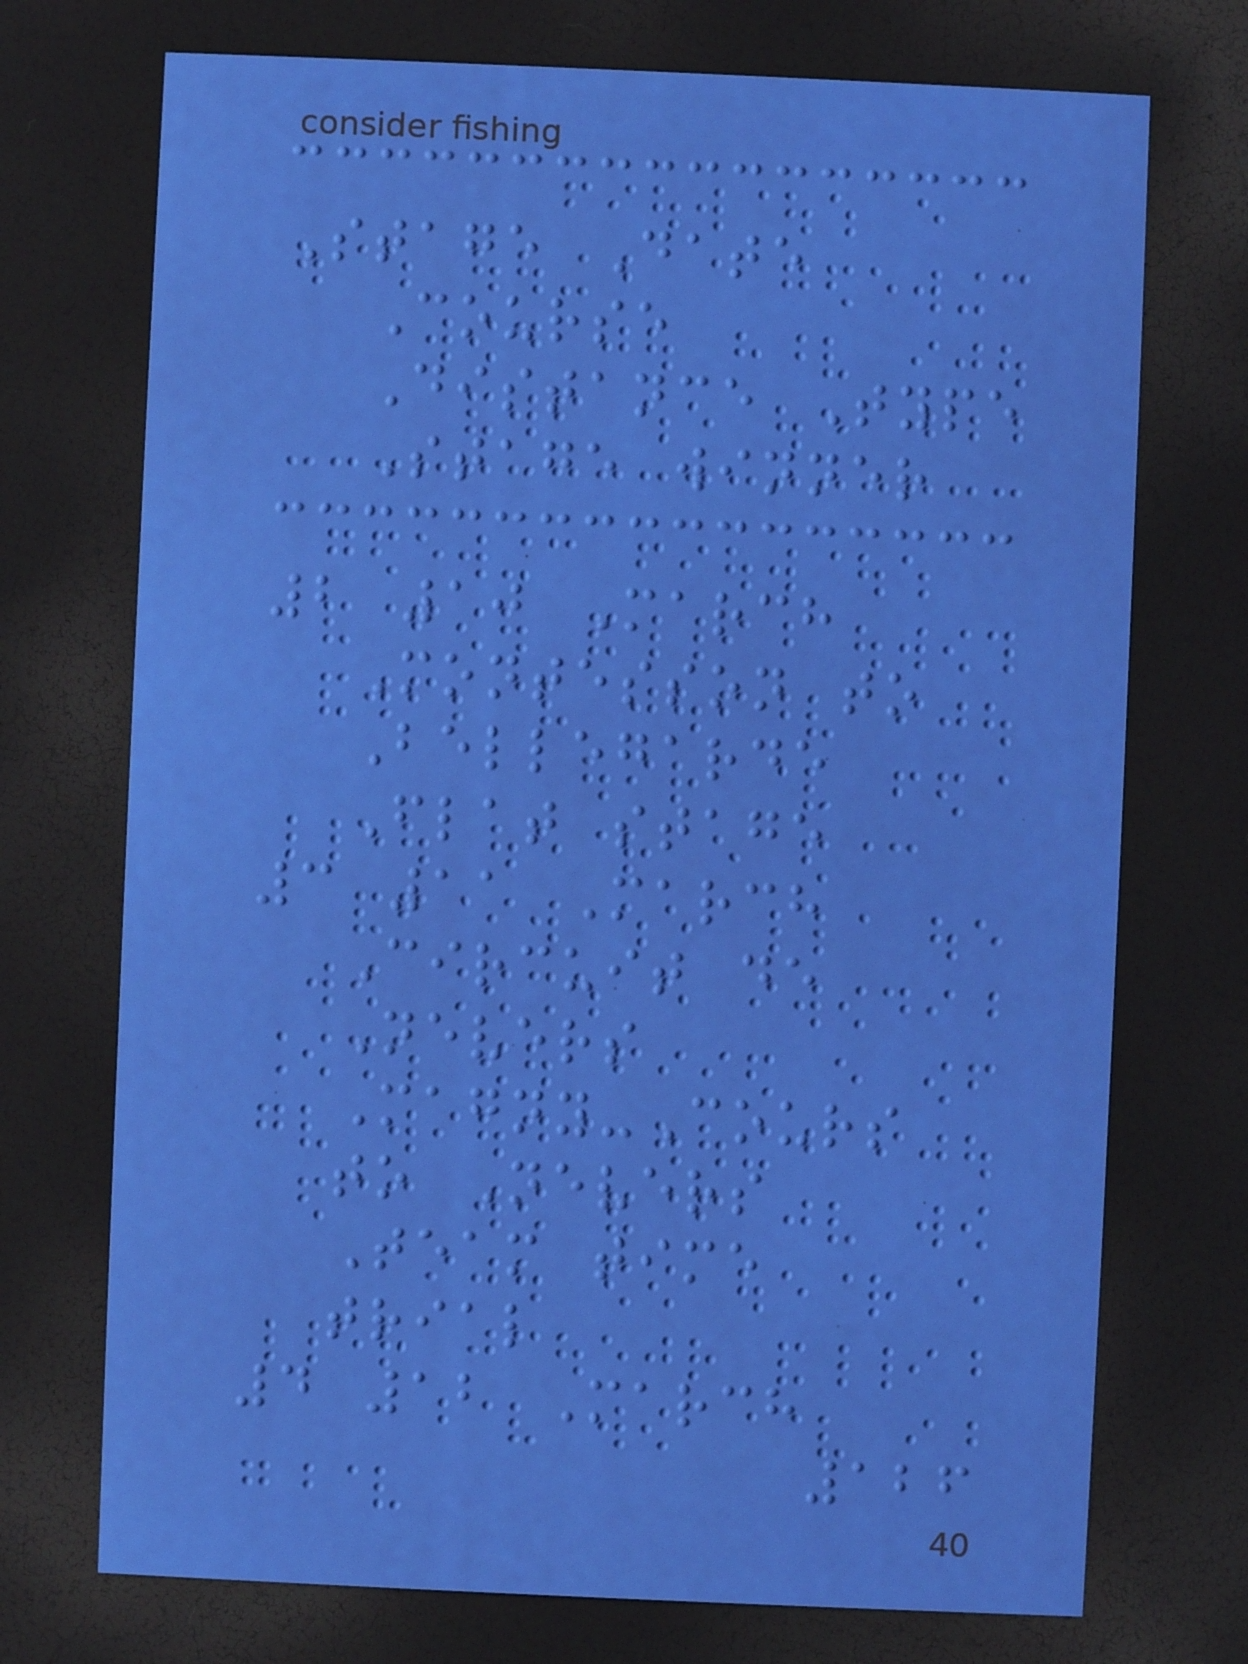Stage Date
Course
Distance Type
Stage winner
2 10 March
Montesson to
Bellegarde
Flat stage
3 11 March
Circuit de
Nevers
Magny-Cours
to Nevers
Team time
trial
4 12 March
126
